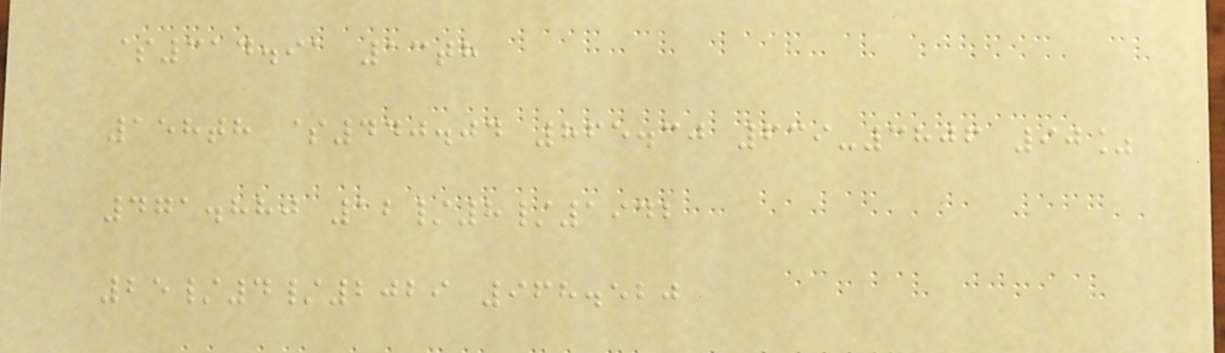$314.91 13th
158th $440.04 865.30 639-3806 90%
471.880 12/8/1942
25/4/2029 968.520
